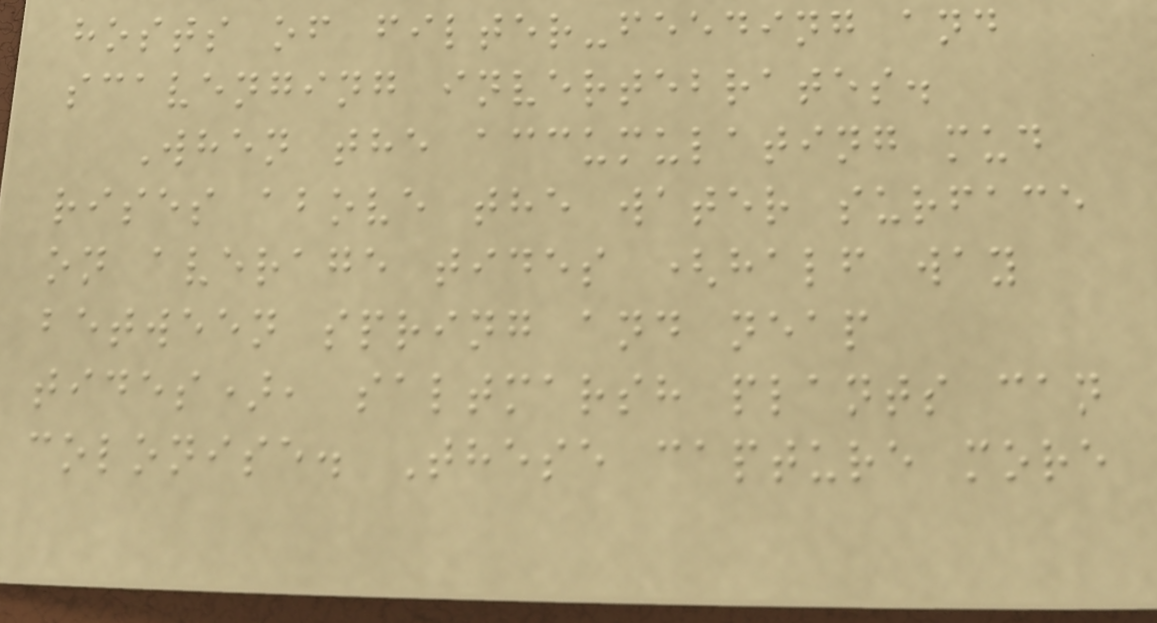hosts of filter-feeding and
scavenging invertebrates.
When the accumulating mud
rises above the water surface
on average tides (half way
between spring and neap
tides), saltmarsh plants can
colonise. These capture more
